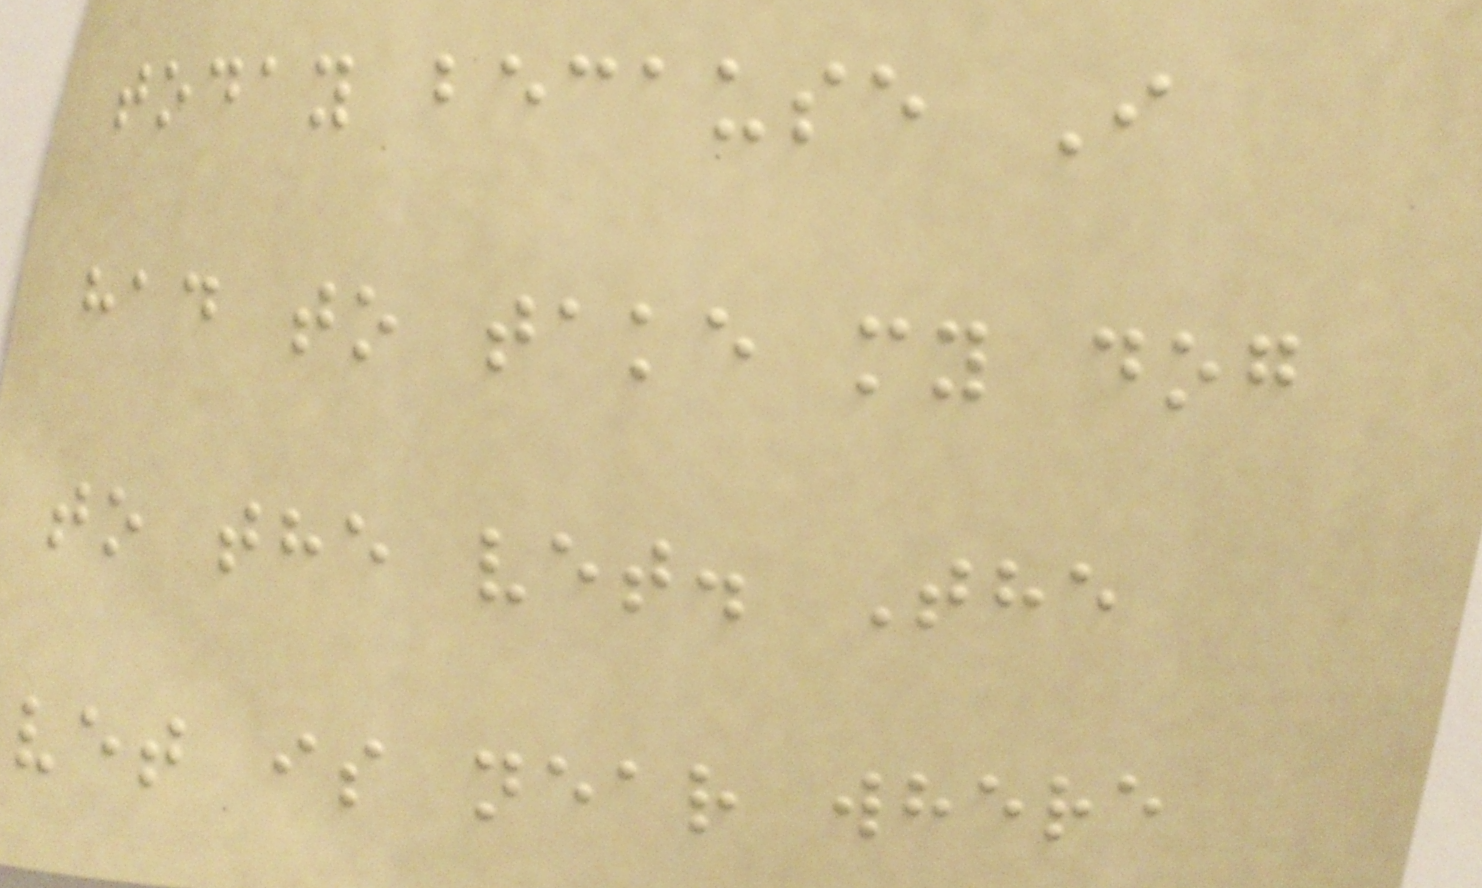today because I
had to take my dog
to the vet. The
vet is near where
